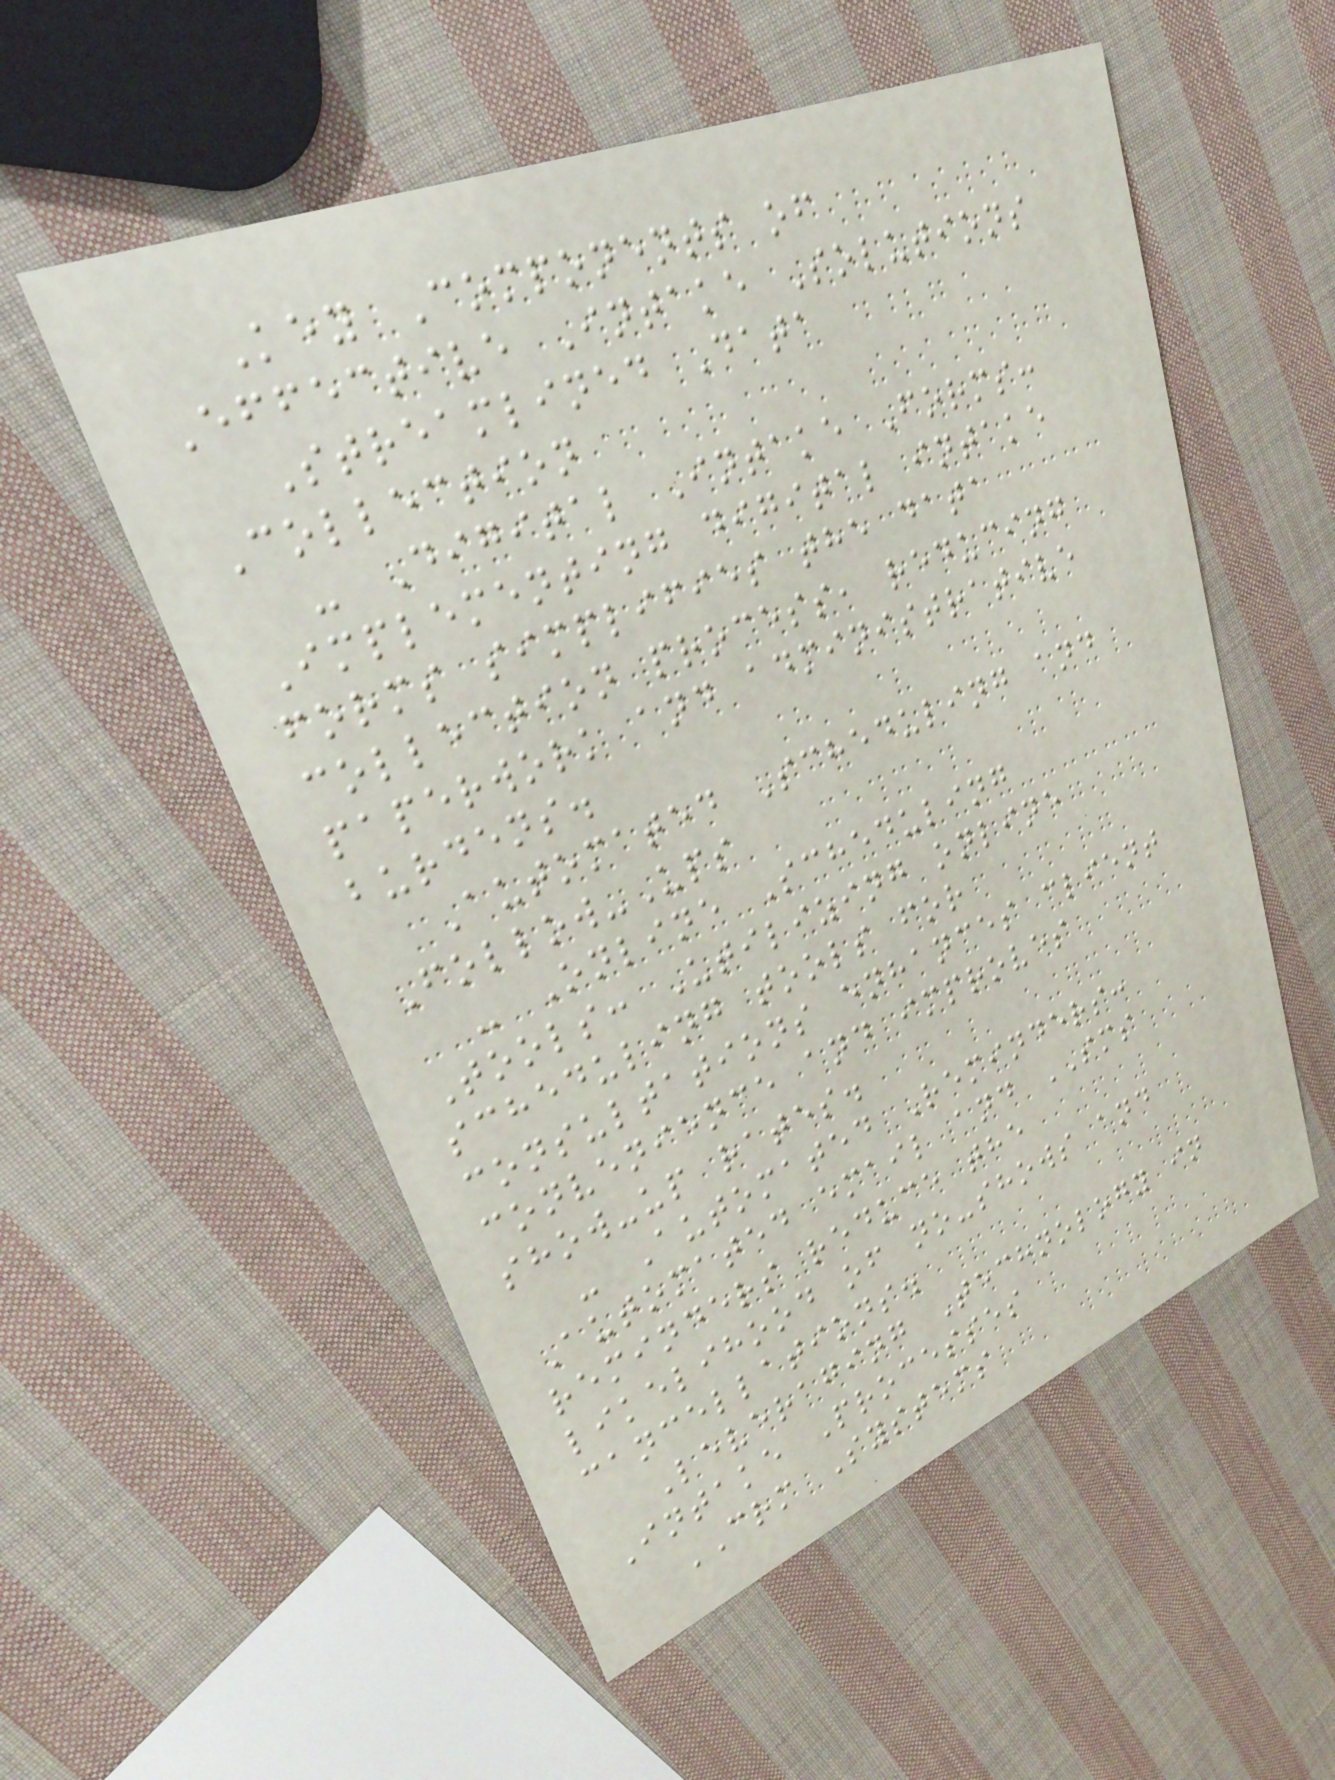Key Components of
Effective Intake Solutions
Streamlined Data
Collection
- Digital Intake Forms:
Implementing digital intake
forms simplifies the data
collection process, reducing
paperwork and administrative
burdens.
Automated Scheduling and
Follow-Ups
- Online Scheduling
Tools: Utilizing online
scheduling tools for
consultations enhances client
convenience and improves
show-up rates.
- Automated Reminders:
Automated email and SMS
reminders reduce the
likelihood of no-shows and
cancellations.
Leveraging Technology in
Intake Processes
CRM Systems
